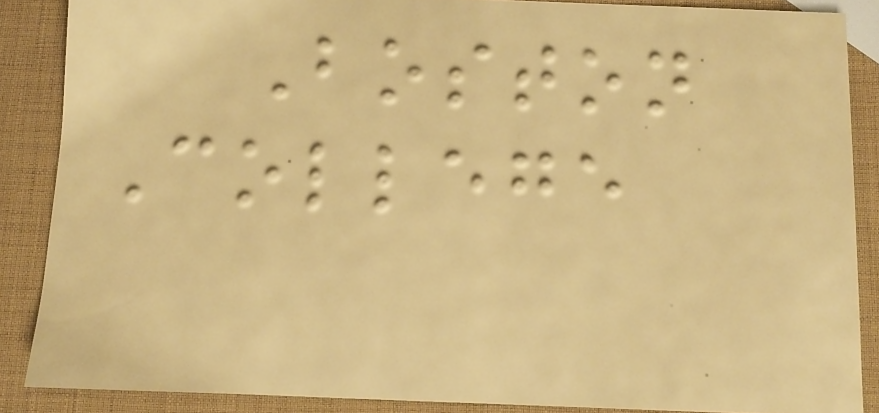Boston
College
